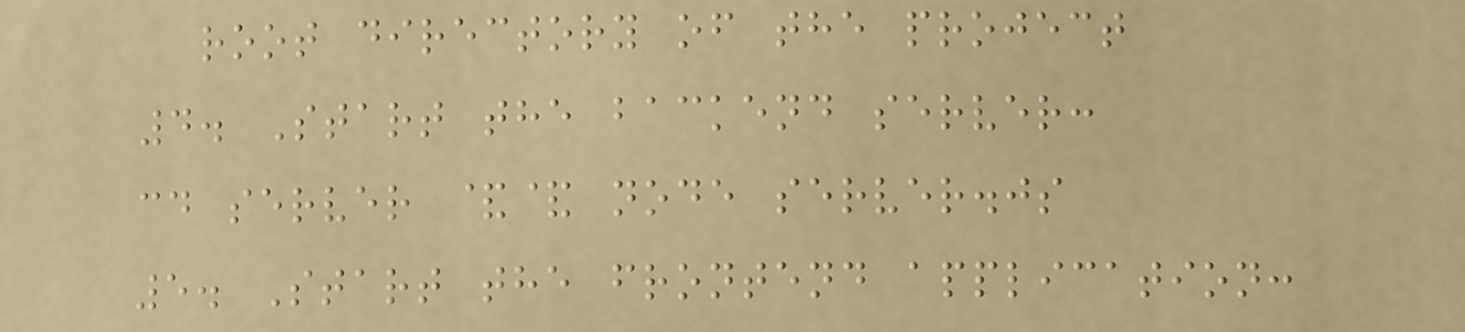root directory of the project
4. Start the backend server:
cd server && node server.js
5. Start the frontend application:
